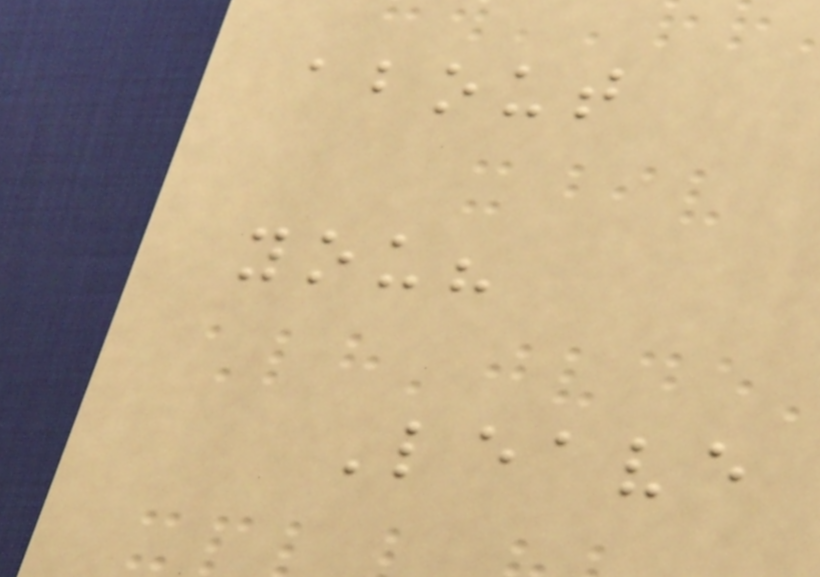about
you?
Leave
